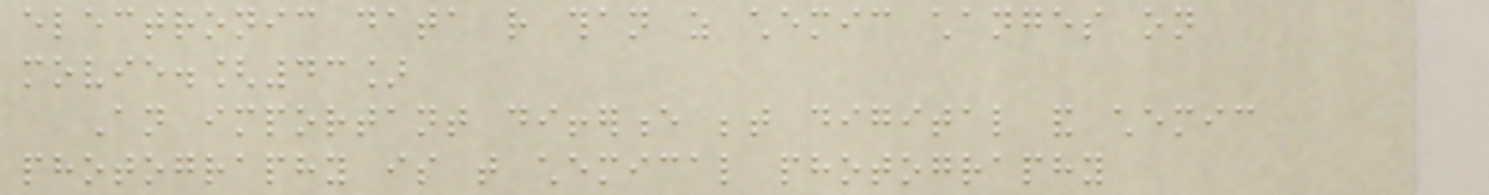electronic data rather than as chemic changes on
movie.[43]
An important difference between digital and chemic
photography is that chemical photography
